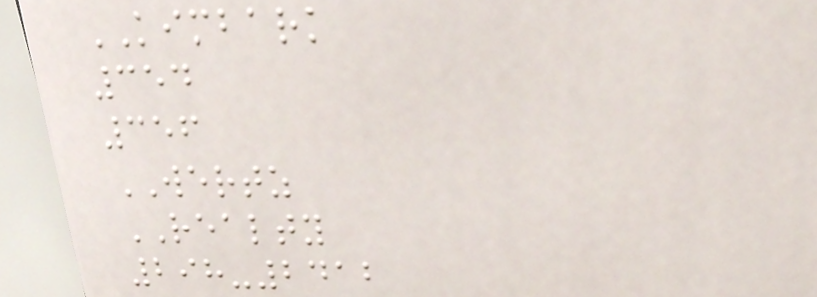KIMBARK
354
356
WERTZ
REALTY
298-2412
